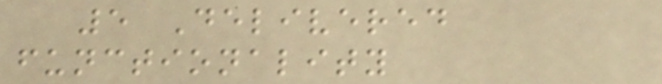5 Delivered
functionality
